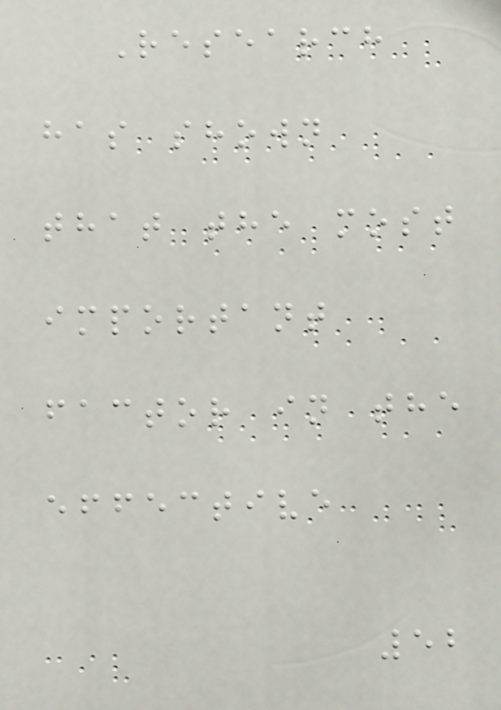Research
has shown
that the most
important
factor in the
effective
52
